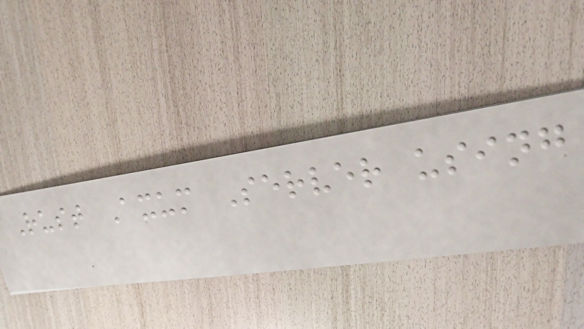Rust Axum Server using
